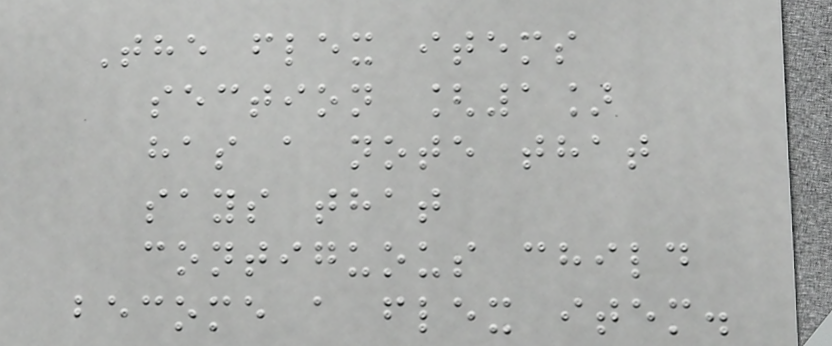The flex items
section [1]
has a note that
says that
contiguous child
become a flex item.
